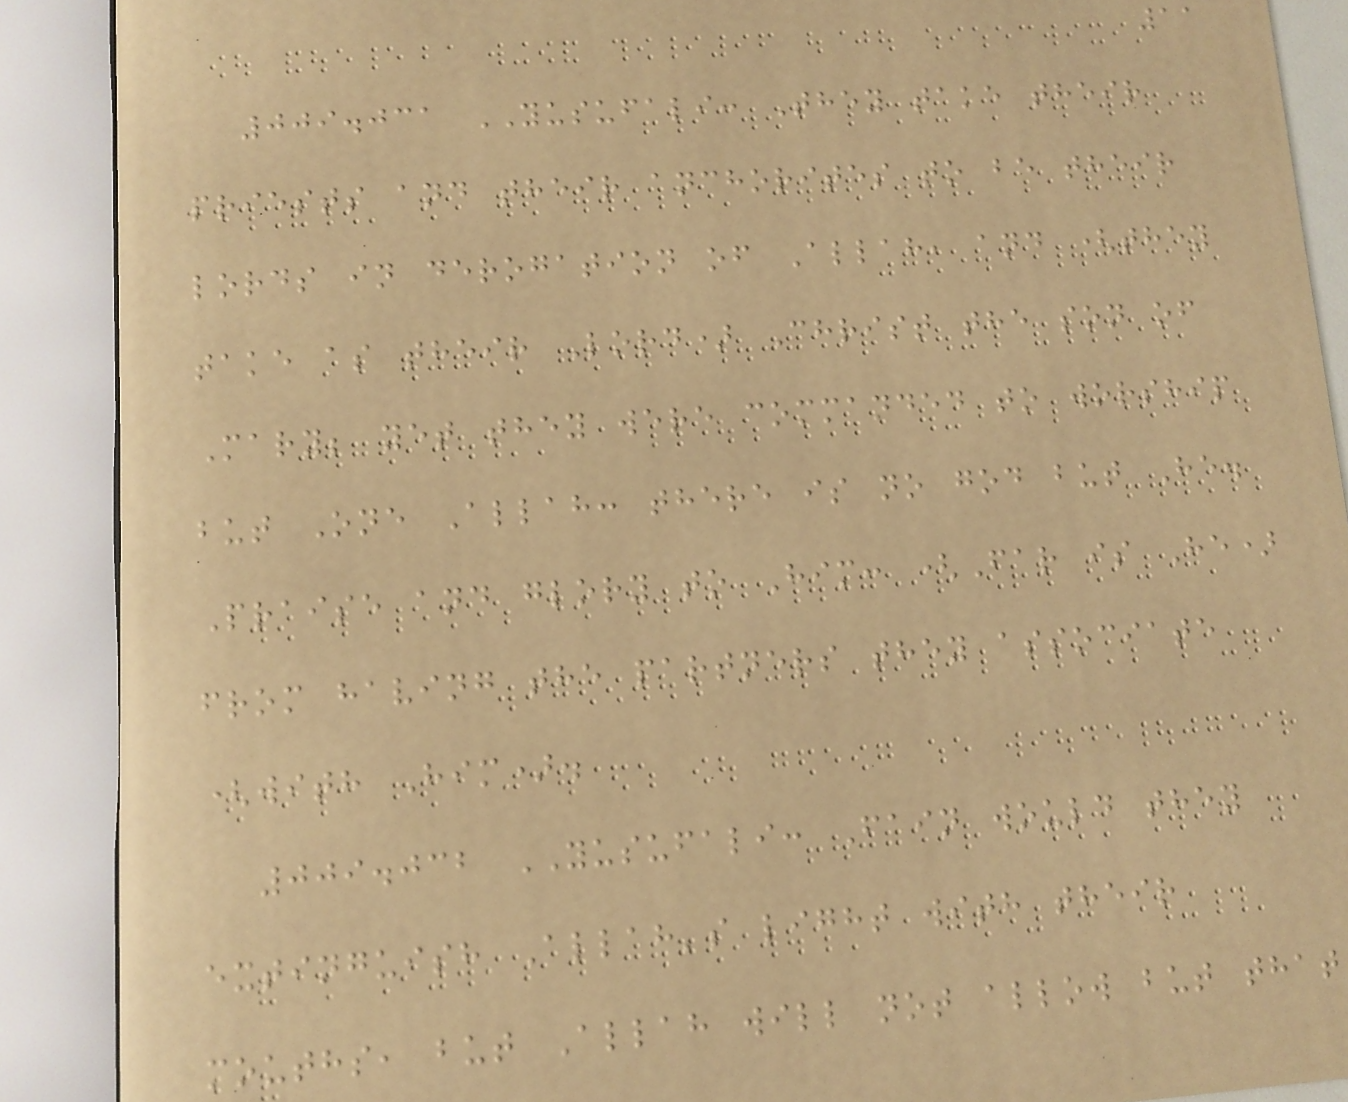11
009.031 YUSUFALI: They take their
priests and their anchorites to be their
lords in derogation of Allah, and (they
take as their Lord) Christ the son of
Mary; yet they were commanded to worship
but One Allah: there is no god but He.
Praise and glory to Him: (Far is He)
from having the partners they associate
(with Him).
009.032 YUSUFALI: Fain would they
extinguish Allah's light with their
mouths, but Allah will not allow but that
